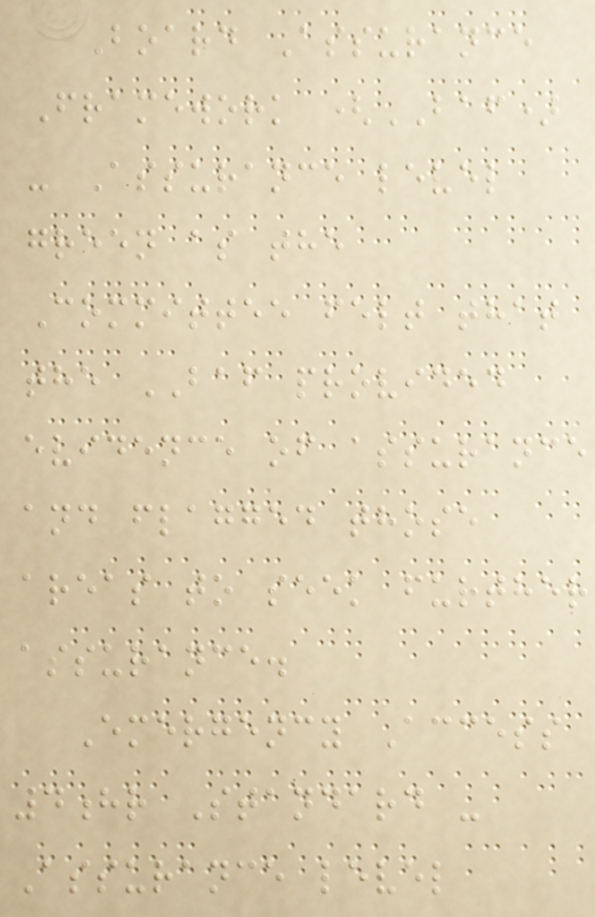Board Assurance
Framework (BAF)
- Assurance level
green as the
Committee felt that
the BAF provided
evidence of assurance
and flagged those
areas to seek further
assurance.
Emergency Access
4hr Standard -
Assurance level
